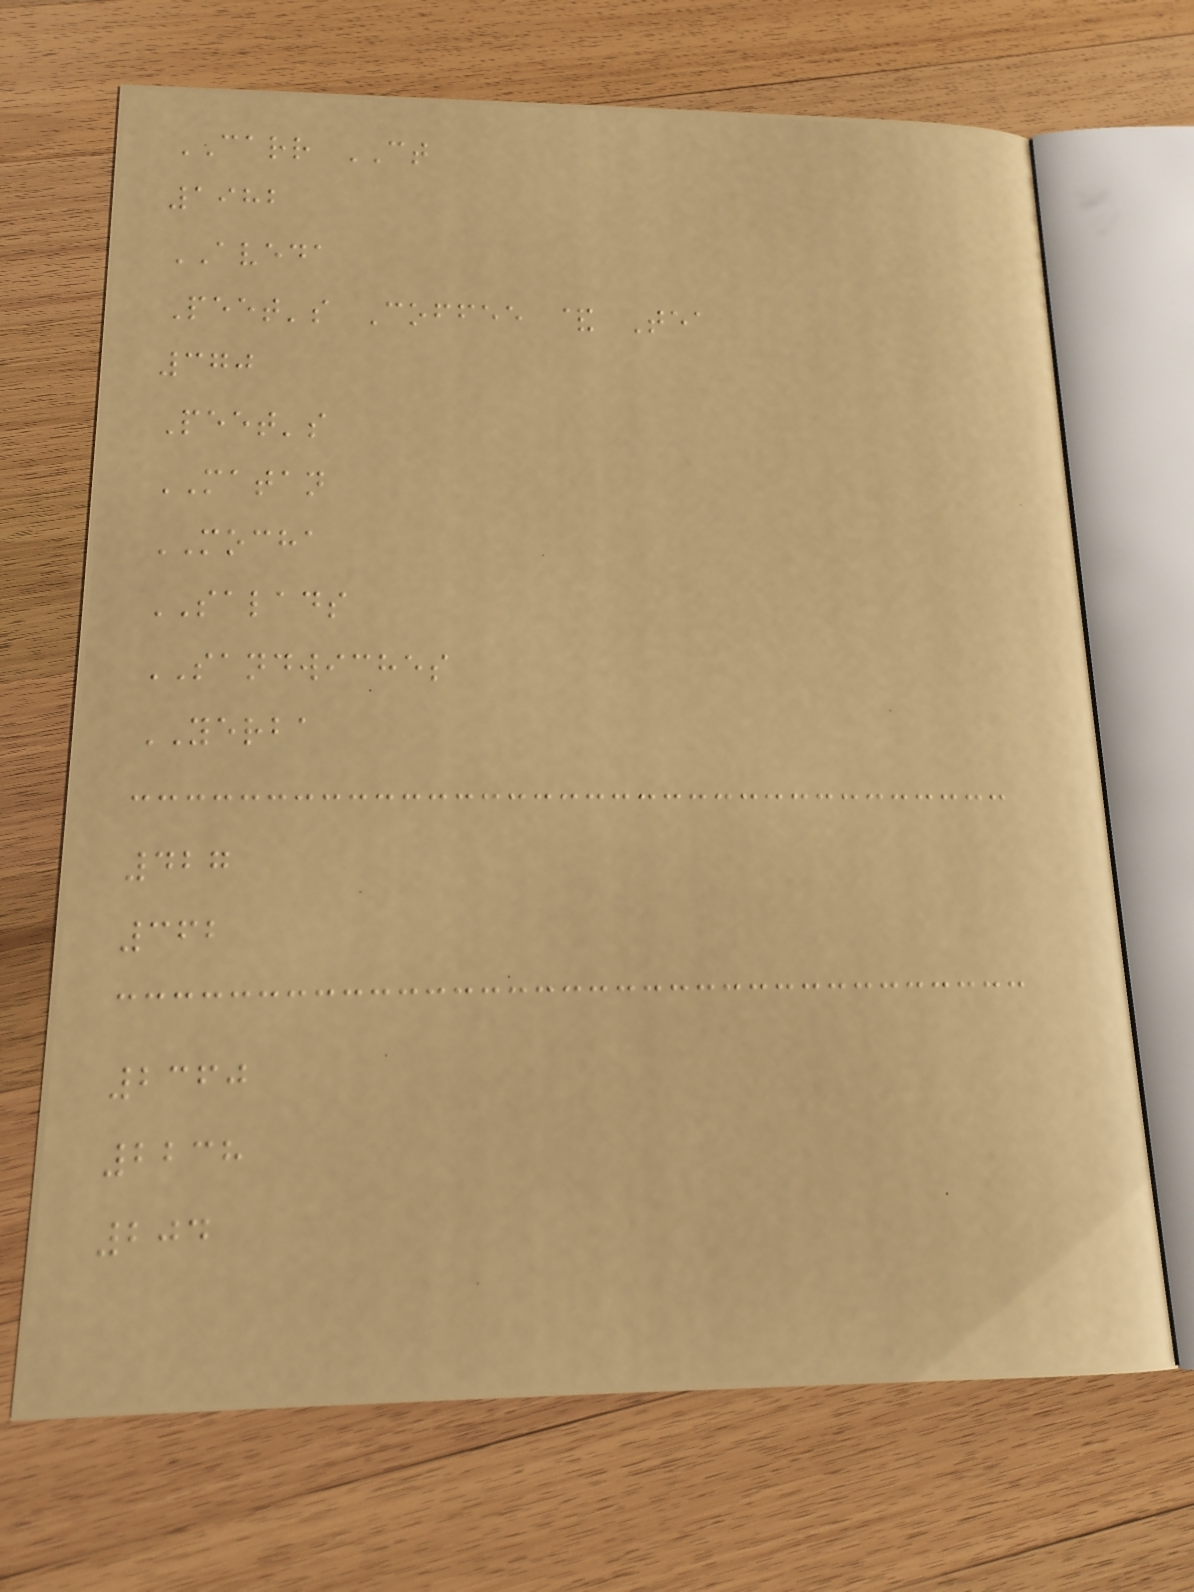CARR CT
1982
AVEDA
Peet's Coffee & Tea
370
Peet's
MATAN
MOCHA
SALADS
SANDWICHES
YERBA
427
362
2360
2238
204
